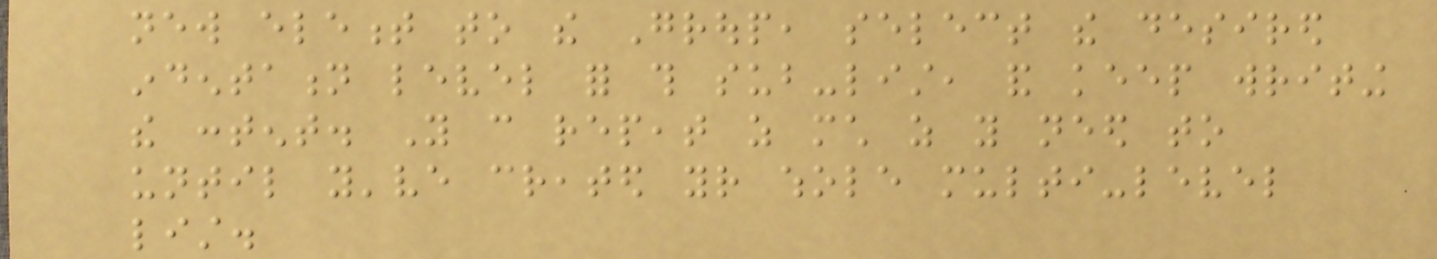new element to the Group, select the desired
indentation level for this sub-list, and keep writing
the content. You can repeat as much as you need to
until you've created your whole multi-level
list.
